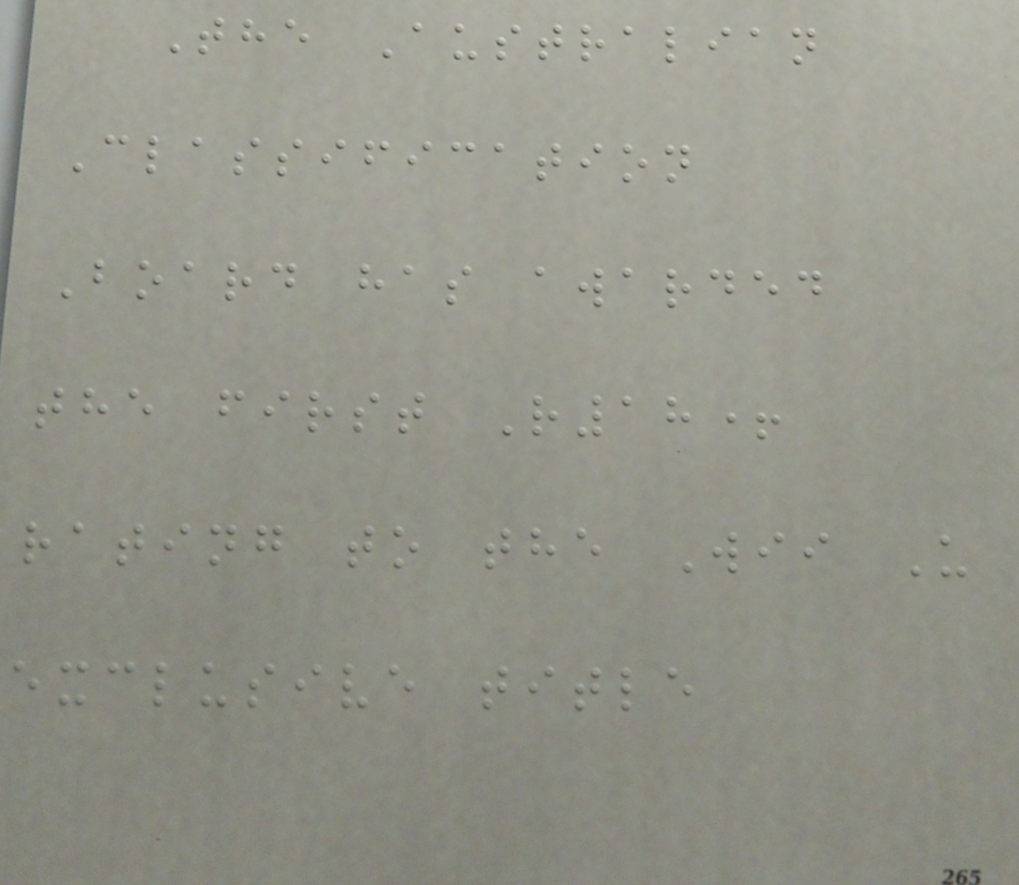The Australian
Classification
Board has awarded
the first R18+
rating to the Wii U
exclusive title
